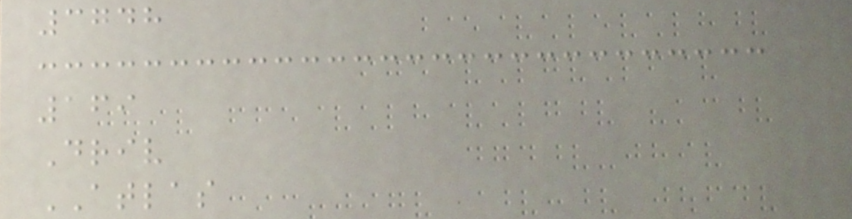3748
169
Driv
ATLAS
